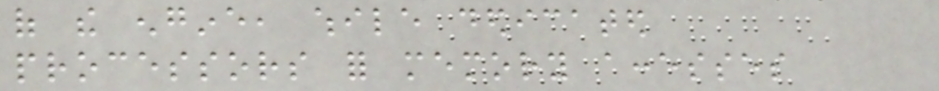of the engine, while dedicated
processors for memory accesses
